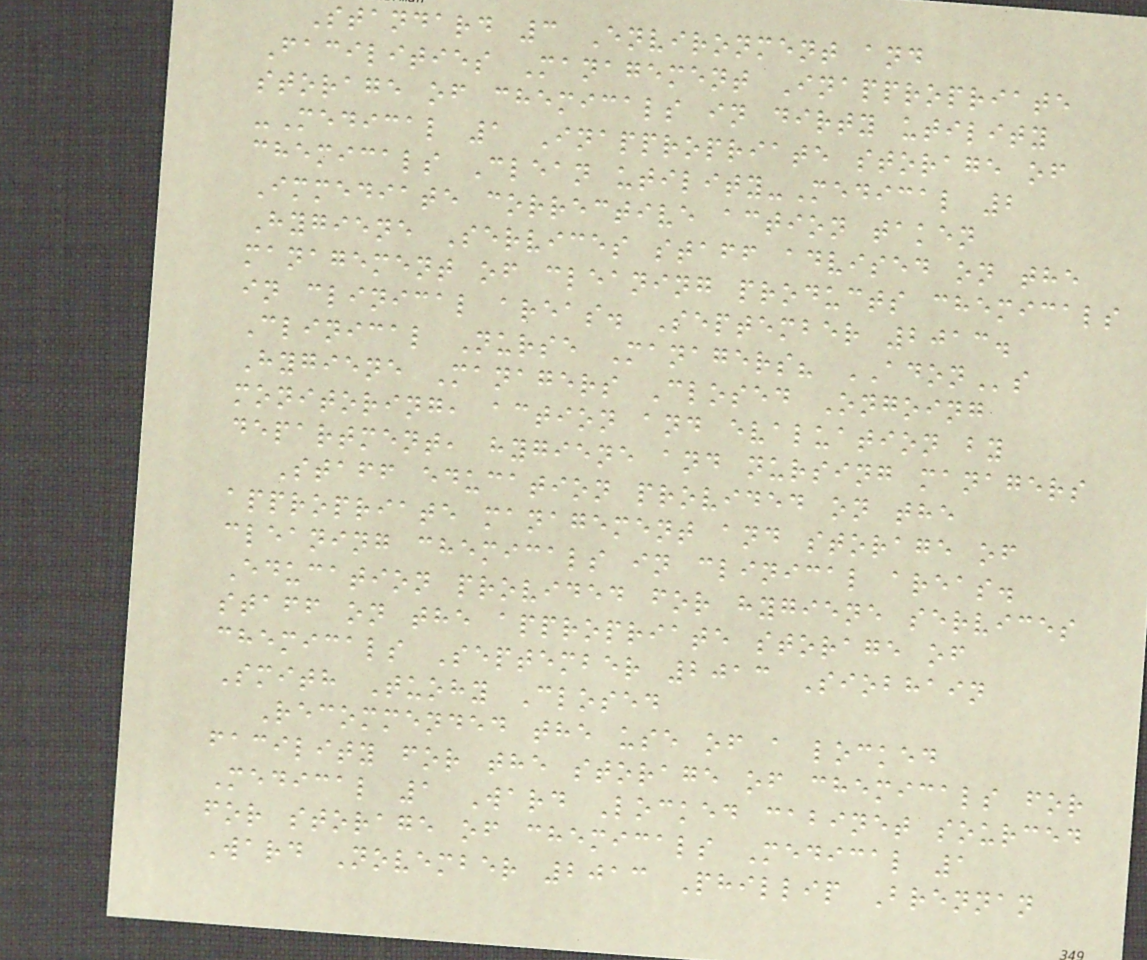Standard 3 Environment and
Facilities Management Inappropriate
storage of chemicals in dirty utility
-Medical 1 Inappropriate storage of
chemicals Clean utility-Medical 2
Immediate corrective action taken
Hygiene Services staff advised on the
management of cleaning products chemicals
in clinical areas. September 2013.
Clinical Nurse Managers? ADONs
Hygiene Managers Closed Ongoing
monitoring, action and evaluation by
department, hygiene and nursing managers
Staff education provided on the
appropriate management and storage of
cleaning chemicals in clinical areas.
Education provided for hygiene services
staff on the appropriate storage of
chemicals September 2013 Siobhain
Smith Tuohy Closed
Recommended the use of a locked
facility for the storage of chemicals for
Medical 1 Ward Locked cabinet sourced
for storage of chemicals Medical 1
Ward November 2013 Phillip Brennan
